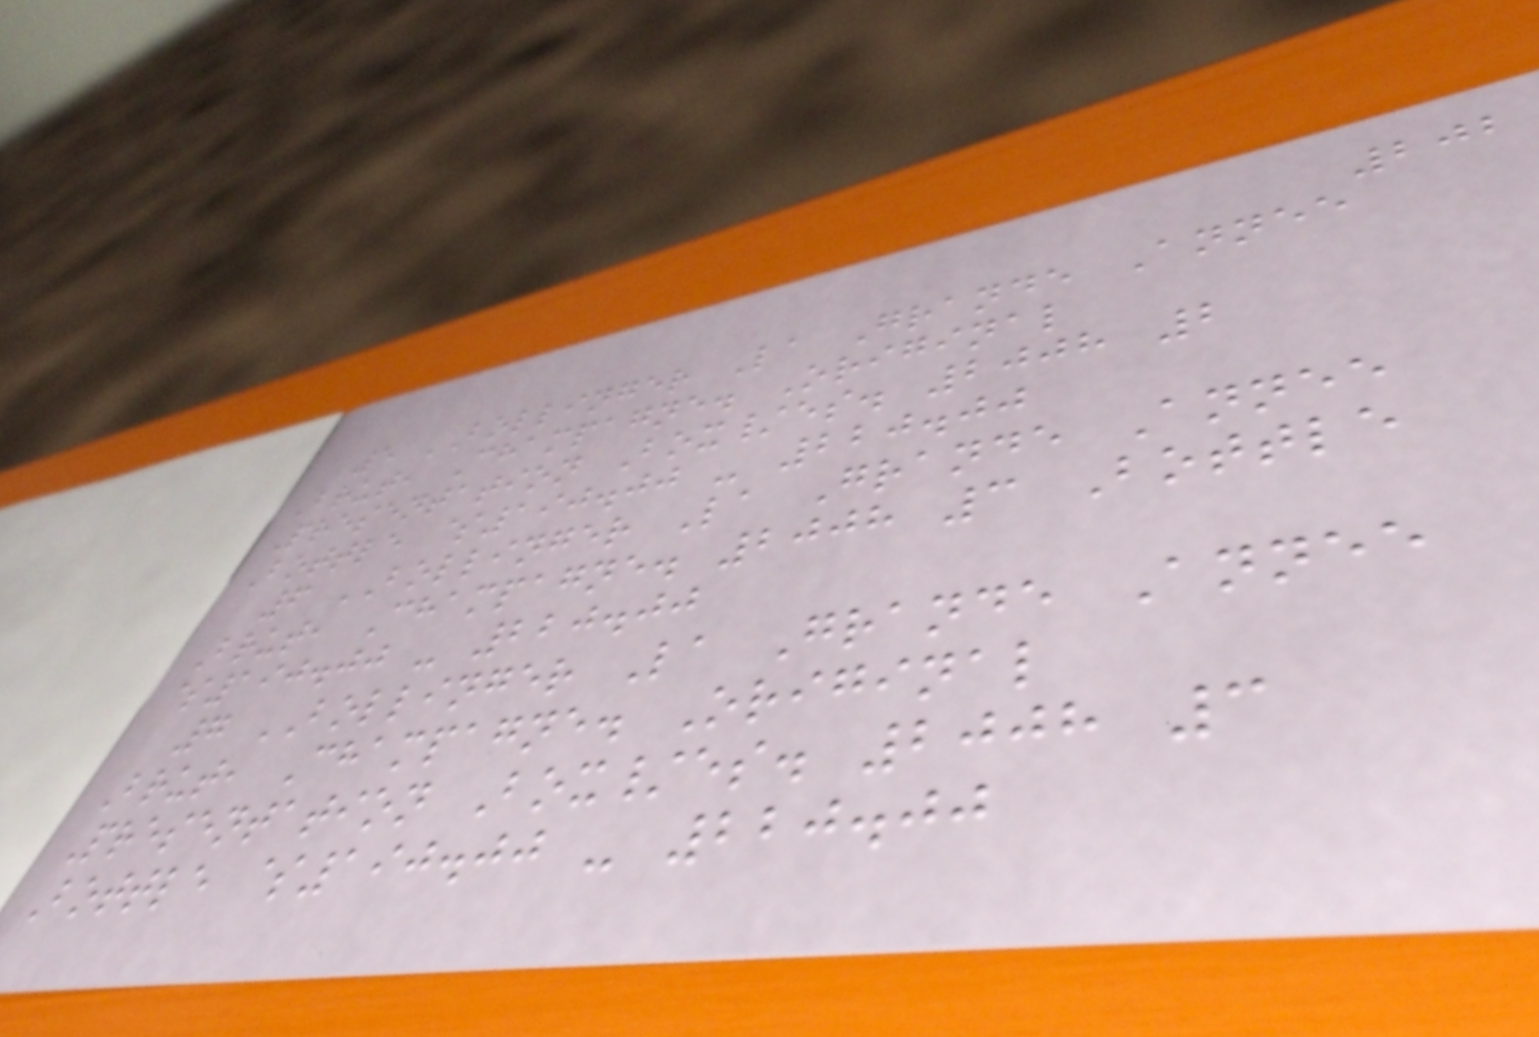202
5 BOLLINGER La Grande Annee
Brut, Champagne. Original
Presentation Box/es. 2008 2
Bottle $190.00 - 220.00
6 BOLLINGER La Grande Annee
Brut, Champagne. 2008 3 Bottle
$190.00 - 220.00
7 BOLLINGER La Grande Annee
Brut, Champagne. Original
Presentation Box/es. 2008 3
Bottle $190.00 - 220.00
